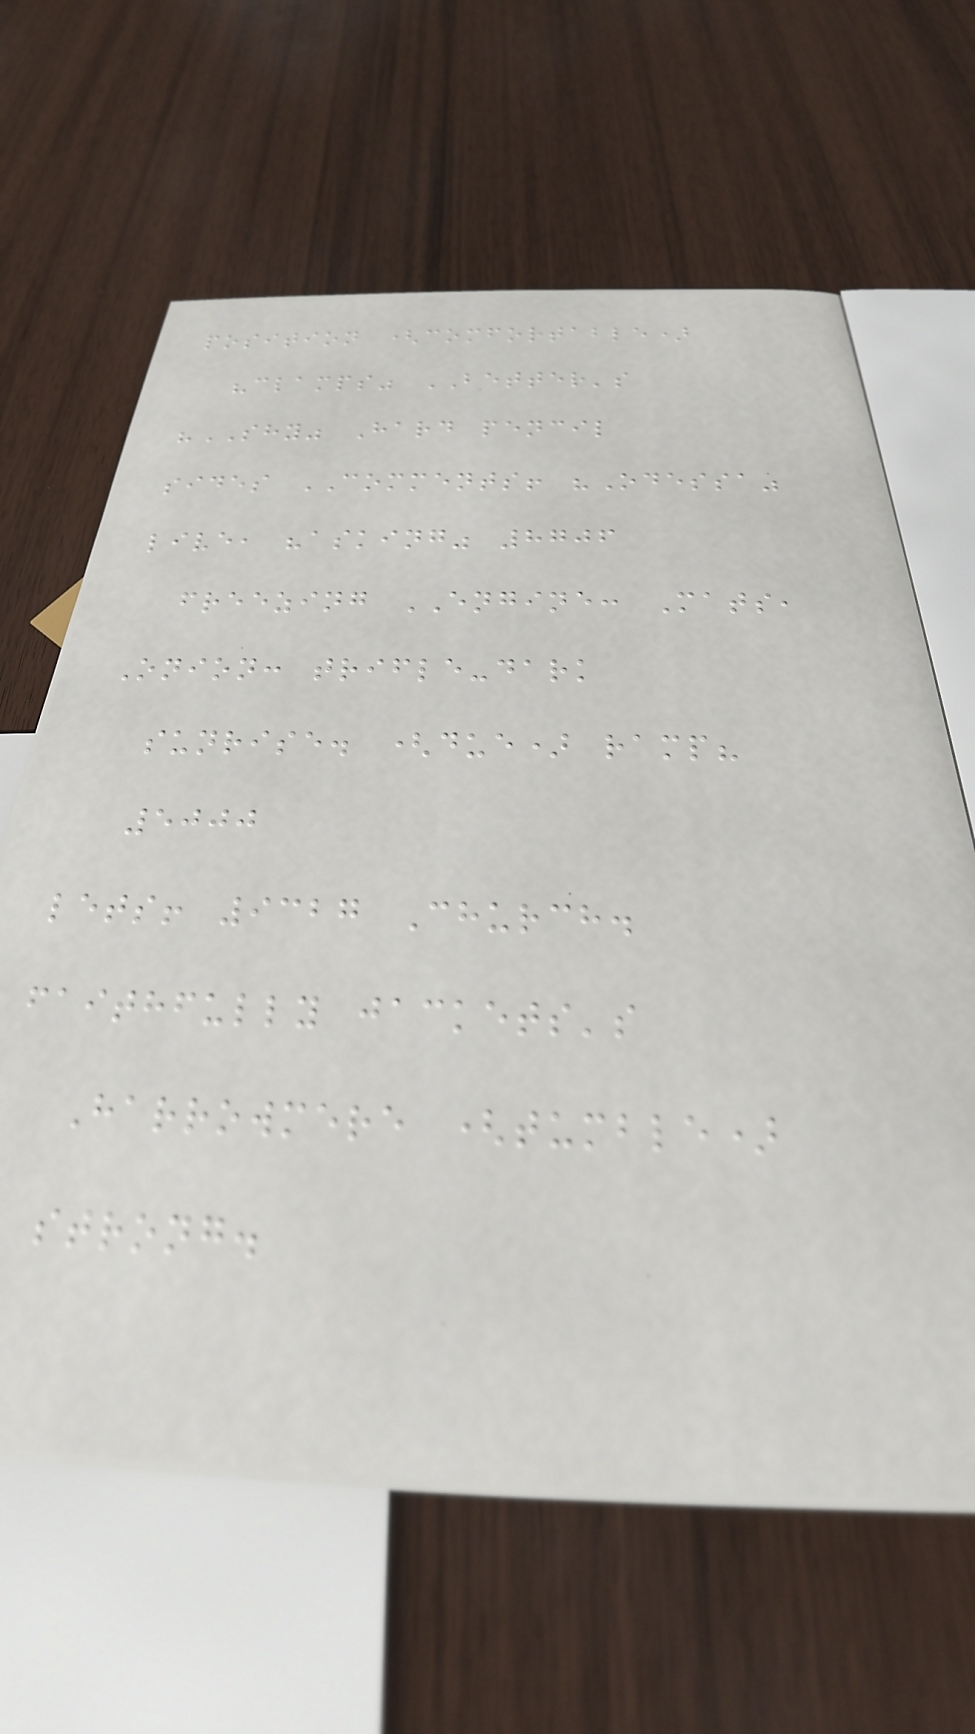position (comfortable)
"clamps" BETTER's
"SHY" Hard pencil
sides COMMENTS! "Odessa"
live, "asking" 8706
freezing ENGINE: Mats,
Onion: trifle-dark
sunrise. (due) ramp?
5000
lets! 9327 Church.
faithfully jackets's
Harrowmere (tumble)
strong.
